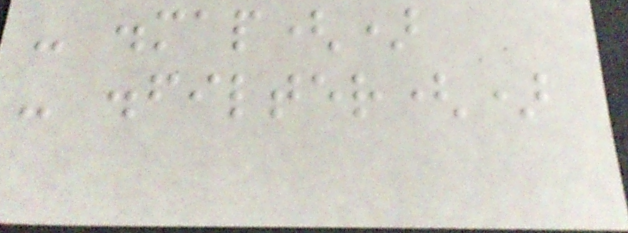- .map()
- .filter()
